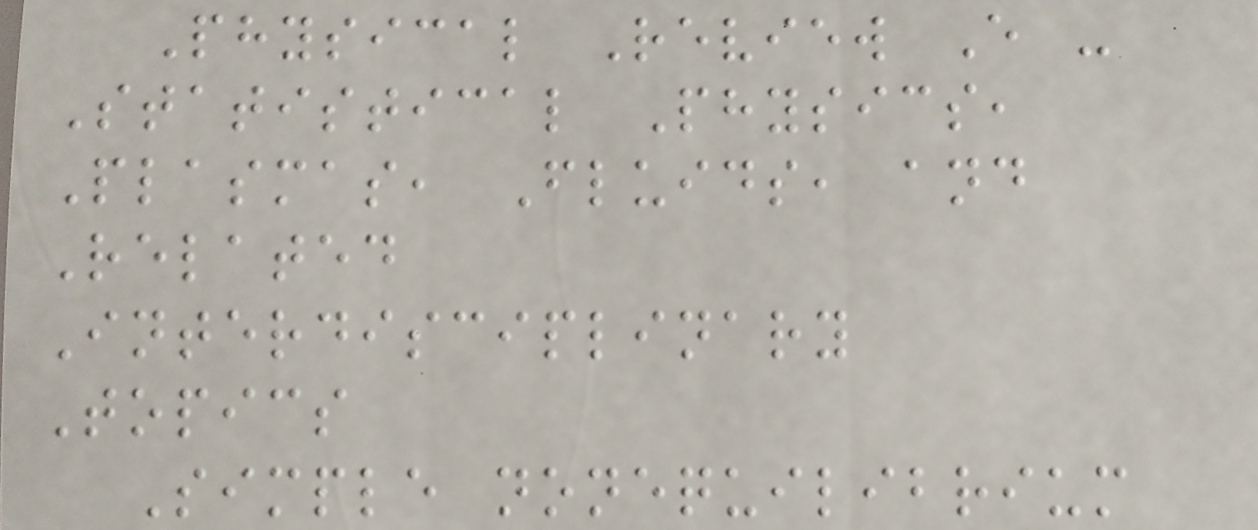Physical Review E -
Statistical Physics,
Plasmas, Fluids, and
Related
Interdisciplinary
Topics
Simple nonequilibrium
